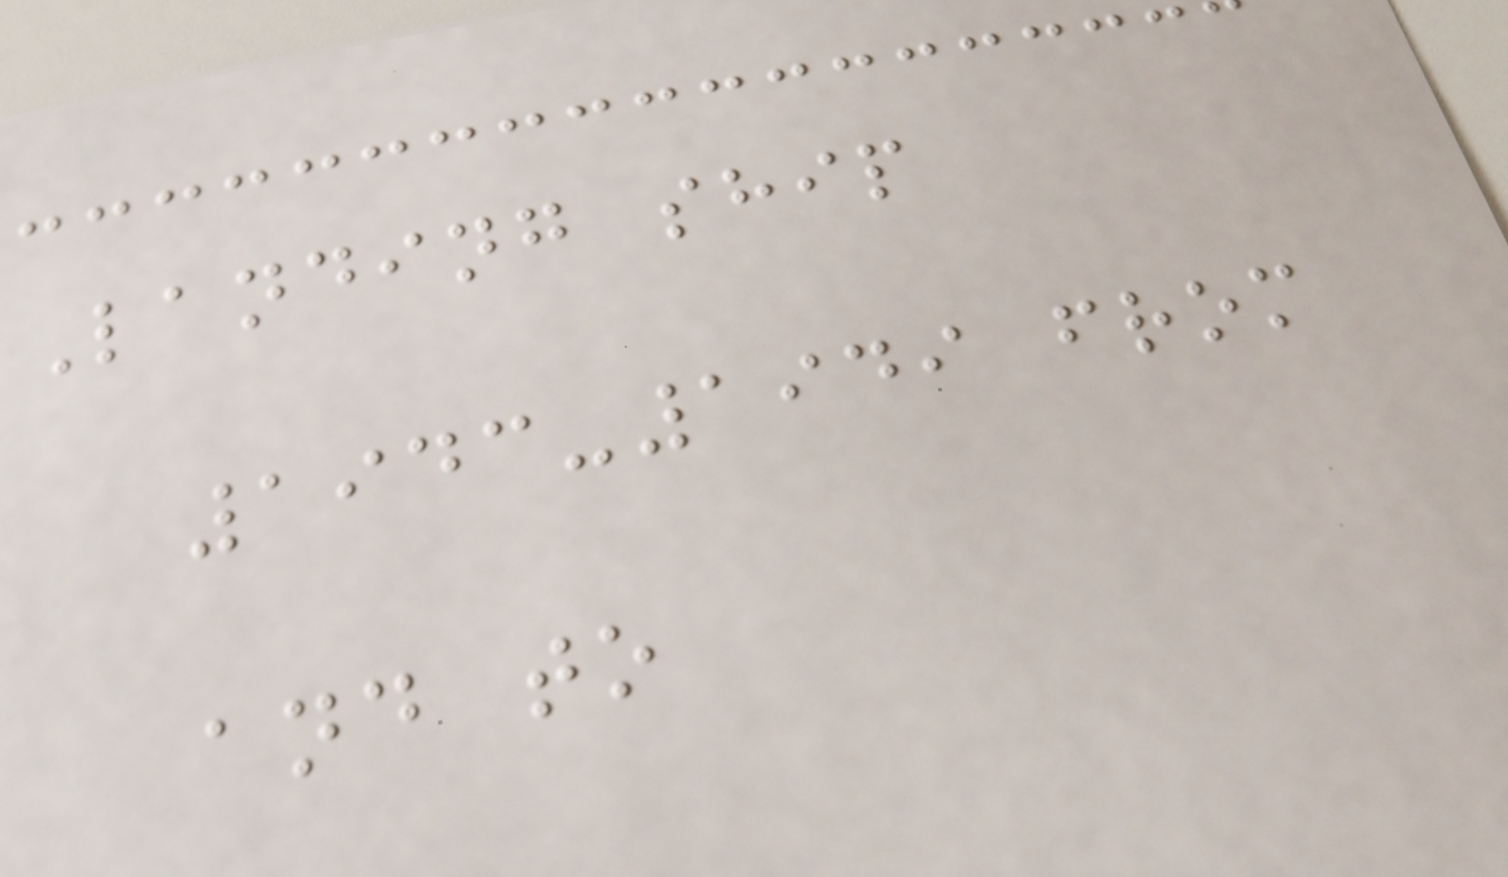Landing ship
1943-1949 from
and to
